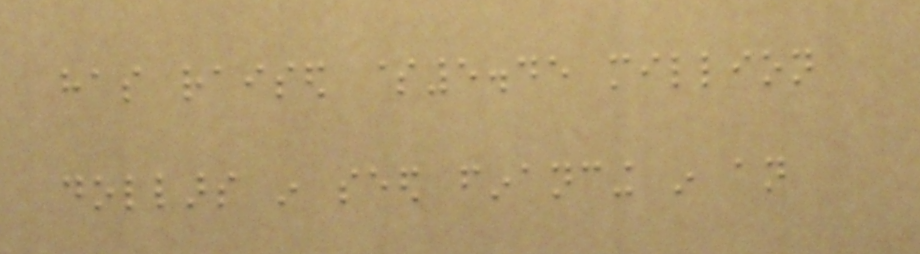has raised $5.45 million
dollars in seed financing in an
